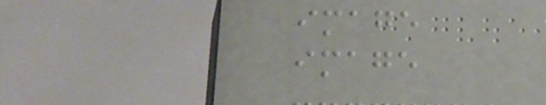image
image
